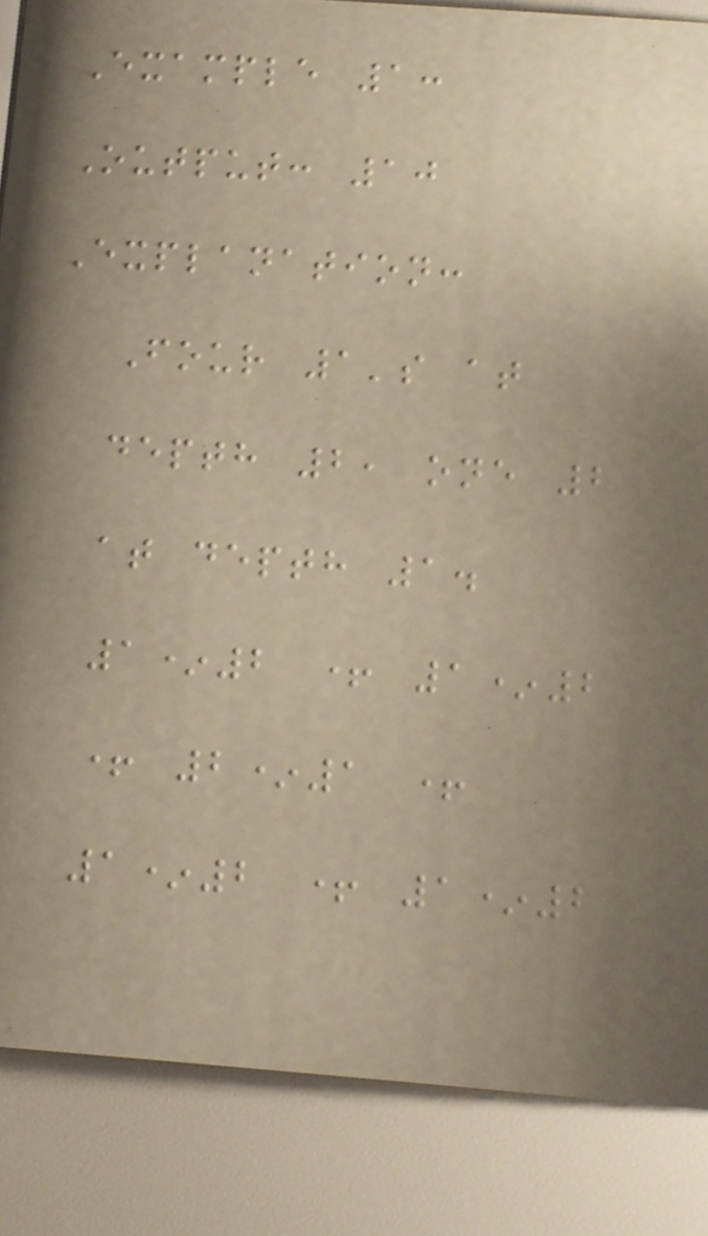Example 1:
Output: 10
Explanation:
Four 1's at
depth 2, one 2
at depth 1.
1*2 + 1*2
+ 2*1 +
1*2 + 1*2
